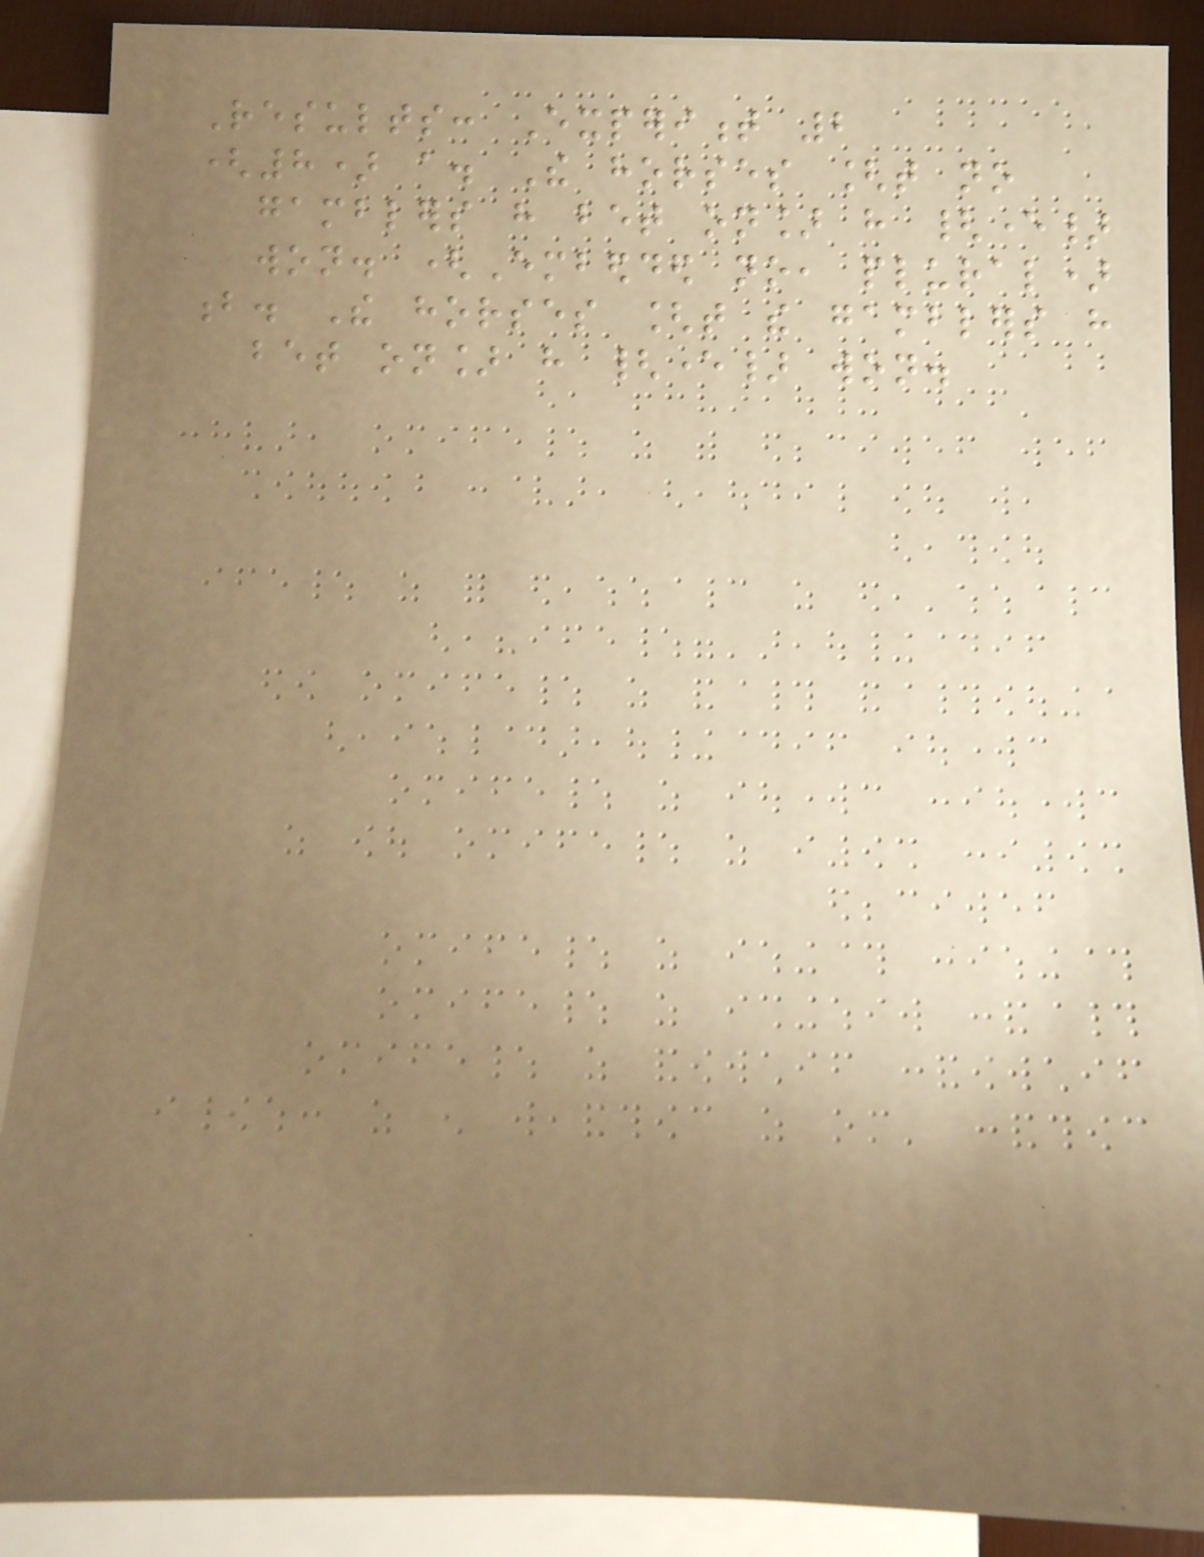Results: Experiment 2
(8) a. The horses [that no
gamblers have bet on] have {ever}
won. (Embedded no, plural)
b. The horses [that the gamblers have
bet on] have {ever} won.
